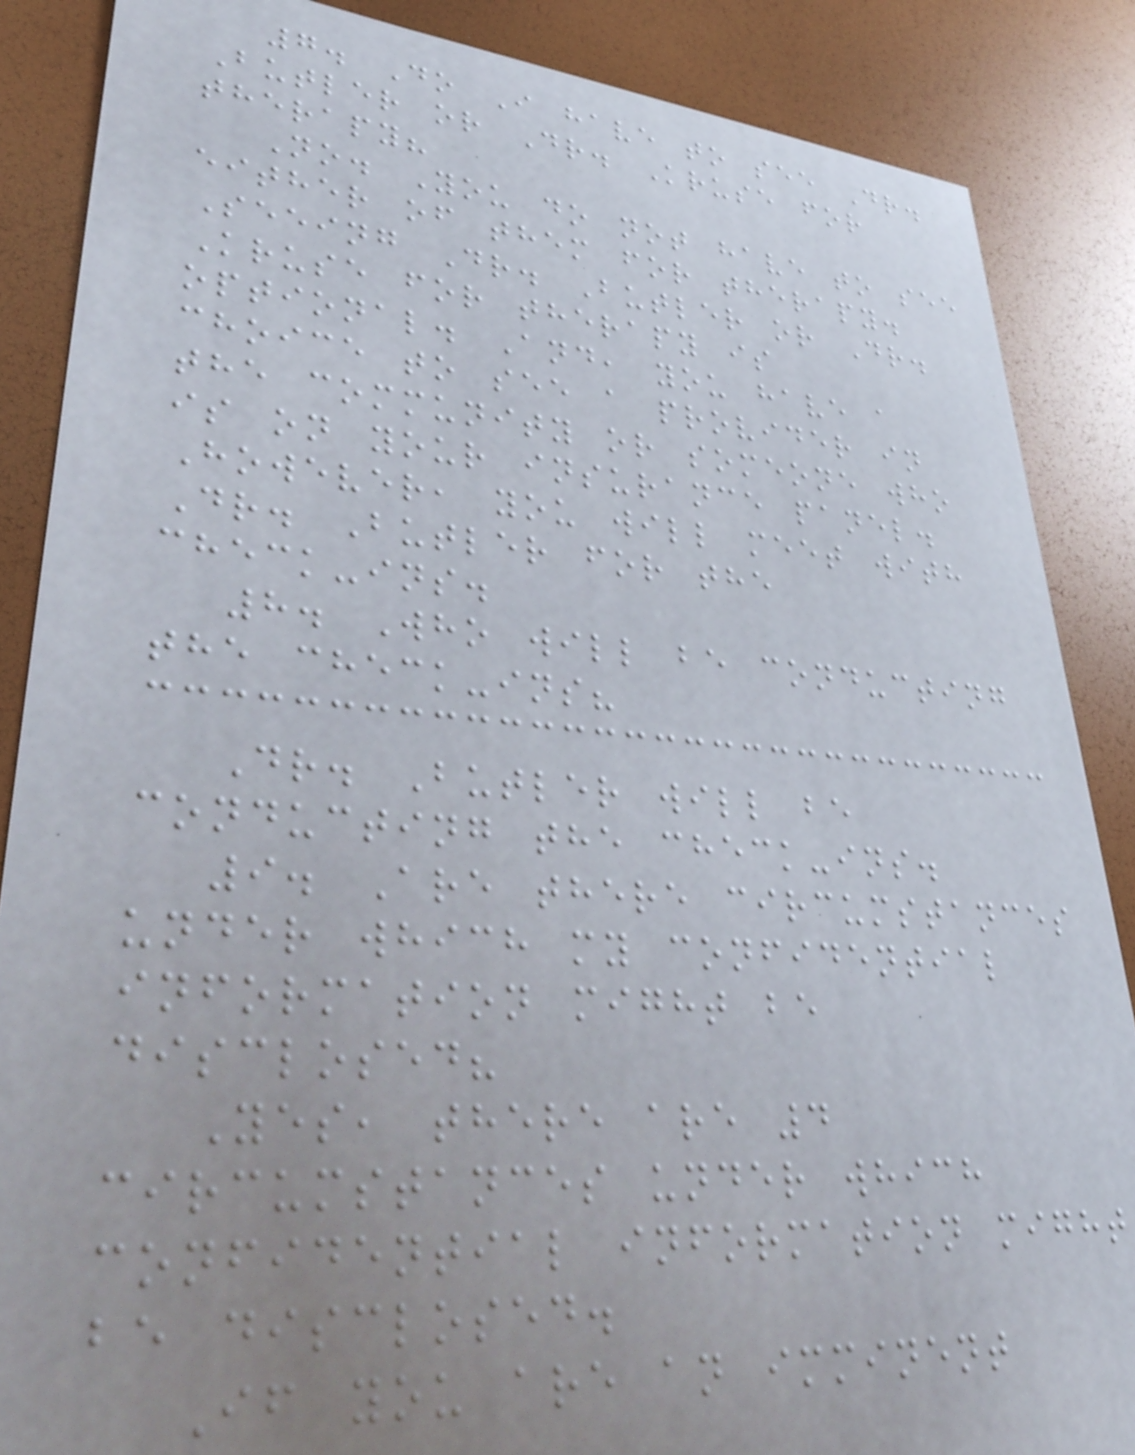7. Do I have to see Dr.
Butler or Dr. Kruse for
therapy?
No. You do not have to see
either of them for therapy.
Seeing Dr. Butler or Dr.
Kruse for therapy is
optional. And, you have a
choice to see a provider in
the community or someone who
is on your insurance panel.
However, you will meet with
Dr. Butler for the
check-ins.
8. Who will be conducting
the check-ins?
Dr. Butler will be
conducting the check-ins.
9. Are there circumstances
under which my confidential
information might be
disclosed?
Yes, there are 4
circumstances under which
confidential information might
be disclosed.
If you are an imminent
